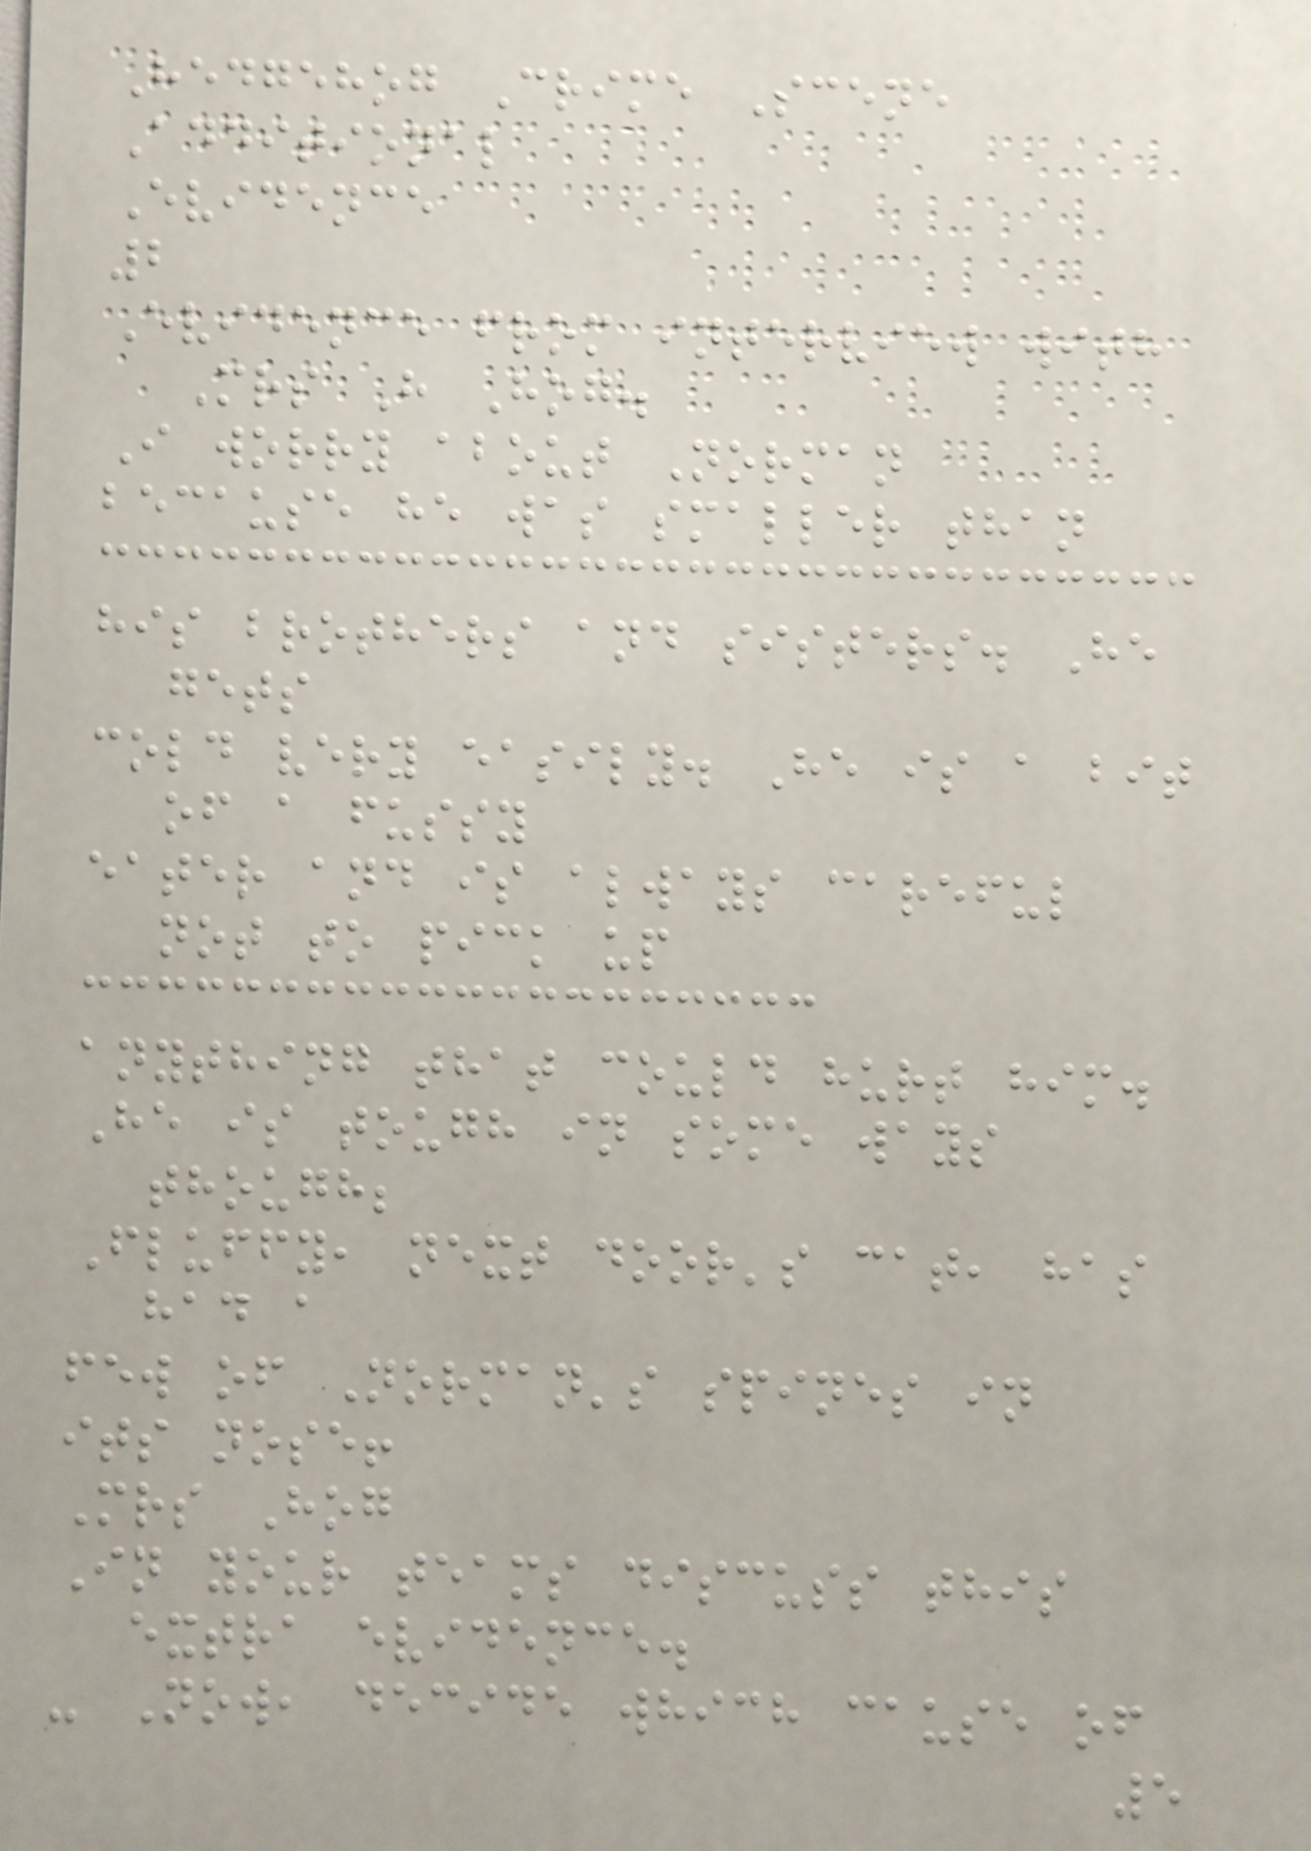Hedgehog Crime Scene
Additional
Evidence
2
Evidence from interview with
Mrs H Hog.
I worry about Norman
because he was smaller than
his brothers and sisters. He
gets
cold very easily. He is a bit
of a fussy
eater and is always careful
not to pick up
anything that could hurt him.
He is tough in some ways
though;
Fluffy, next door's cat, has
had a
few of Norman's spines in
its nose!
Mrs Hog
In your teams discuss this
extra evidence.
- Now, decide which cause of
5
